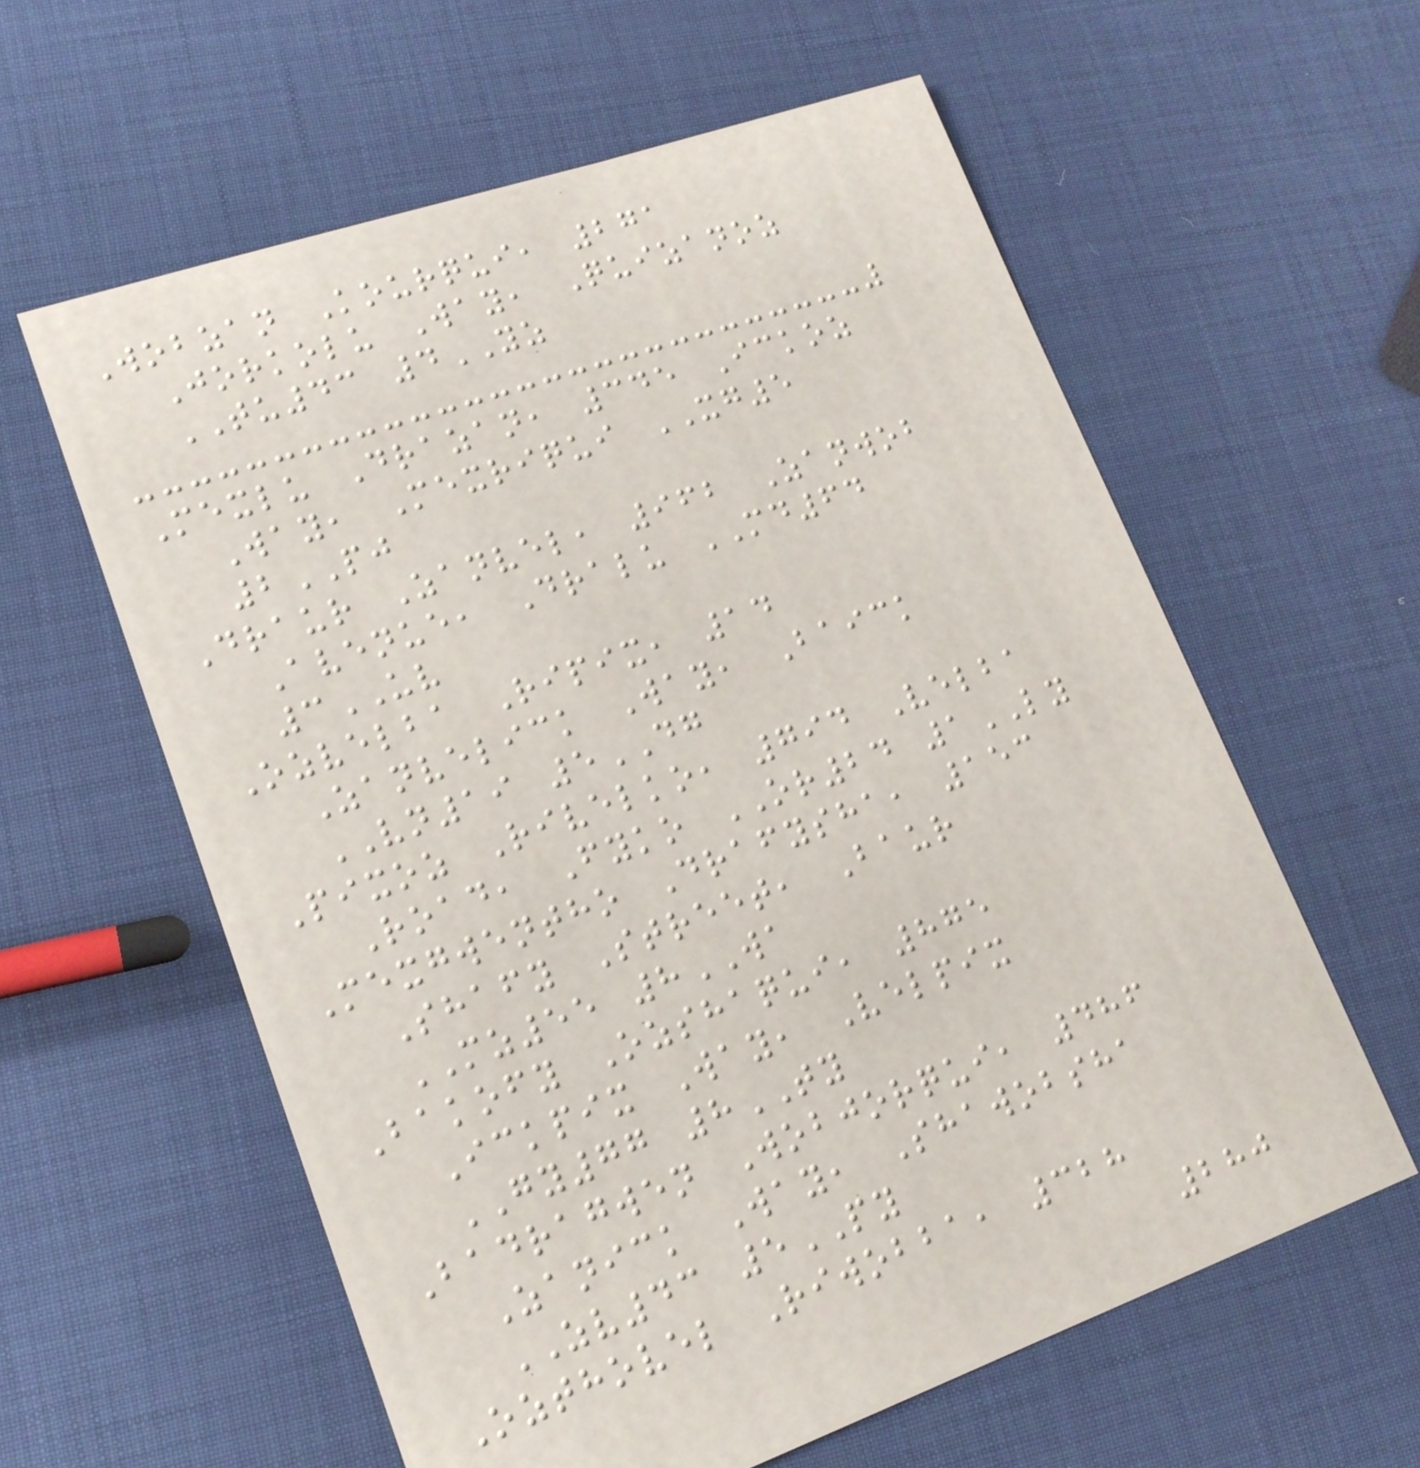Wobzan Kourqui, 271
Jorkolu Way, Quizanoz
TU43 4YZ
Mexlu Drazan, 345 Ickoz
Way, Mexriqui XG5
2PJ
Draur Zanvel, 962 Zanwob
Avenue, Dralu MD64
3UV
Ozvelba Ripix, 14
Zanvelick Way, Baick
VN19 5DG
Pixoz Rivelko, 794 Velba
Road, Fyko OR24 1LY
Mexgwentho Drafysha, 153
Shafy Street, Baur
MZ55 8WA
Bakofy Ozshaqui, 875
Ickpix Way, Velpix
GY77 8TY
Badragwen Wobjorqui, 486
Zanick Way, Shawobsha
ZV43 5PY
Ozthovel Riwobba, 328
280
